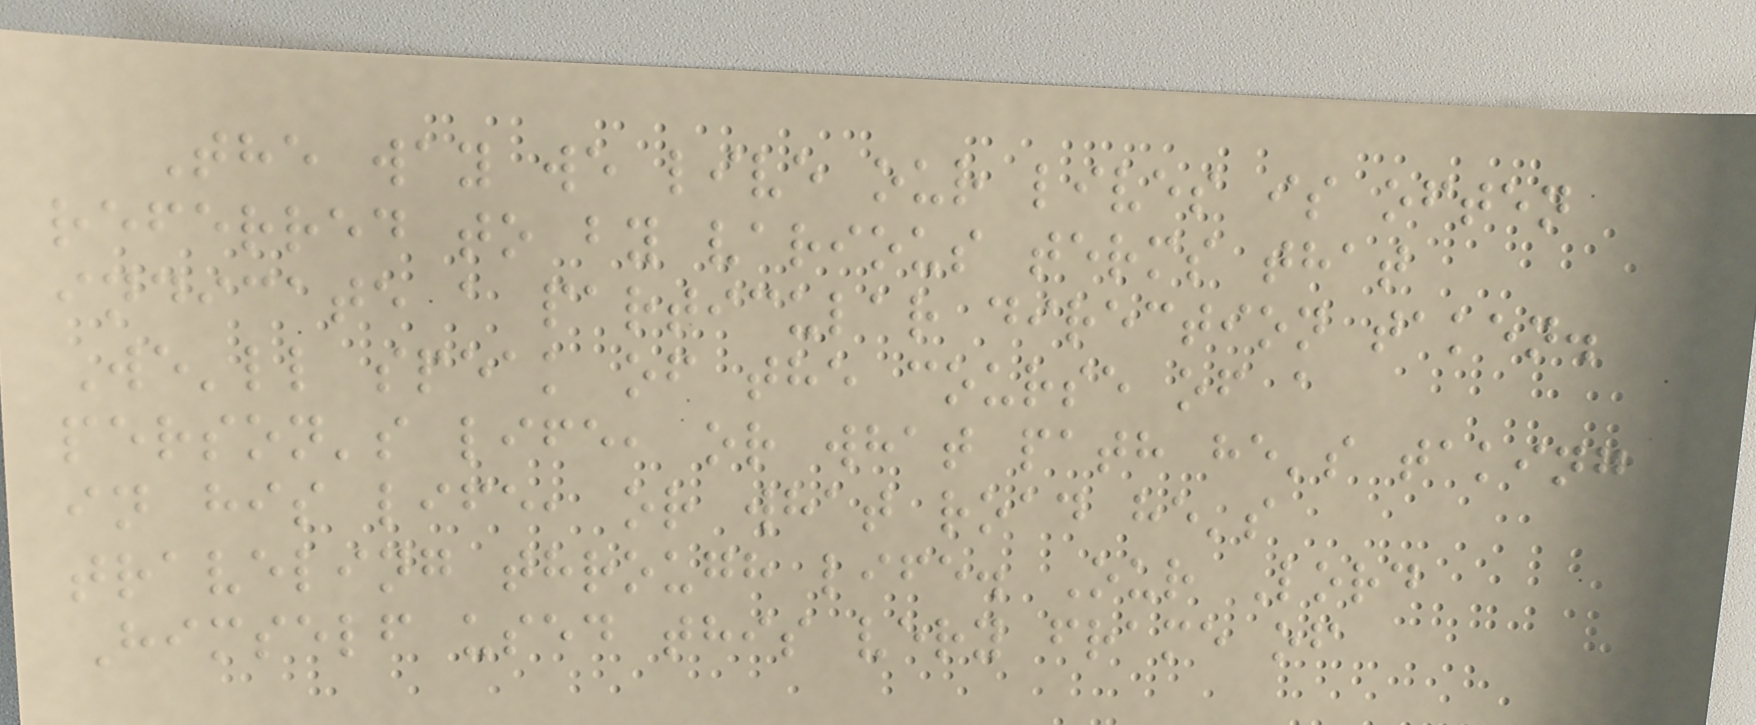The way we live our lives is often
referred to by various terms that
indicate a particular direction taken.
We'll speak of the course of a
person's life, or what path he's taking
in his life, or what road he's
traveling through life. Our Lord
Himself used this very frame of
